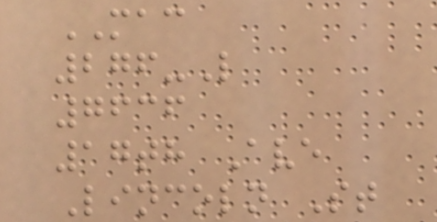MAC
276-L
7636
17th Ave
Lincoln St
